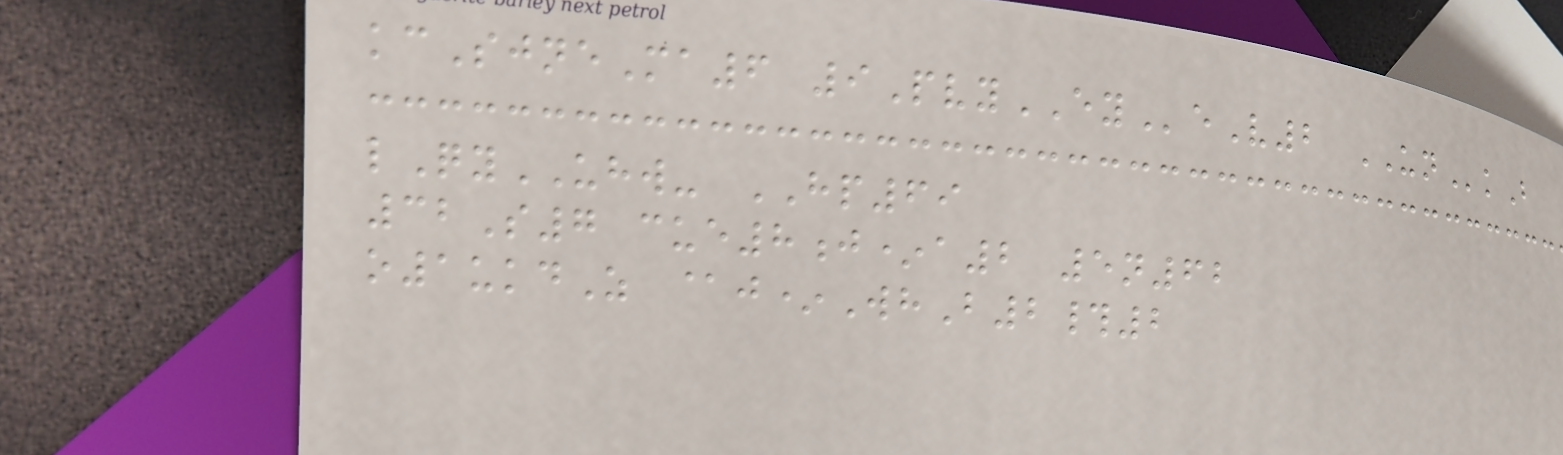kcSjneMa6 9PvyEYeV2 UNkB
lQyUHW- HP69
32S7 cue8j*a2 5n62
o1ukdZ @j*WhB2#2
